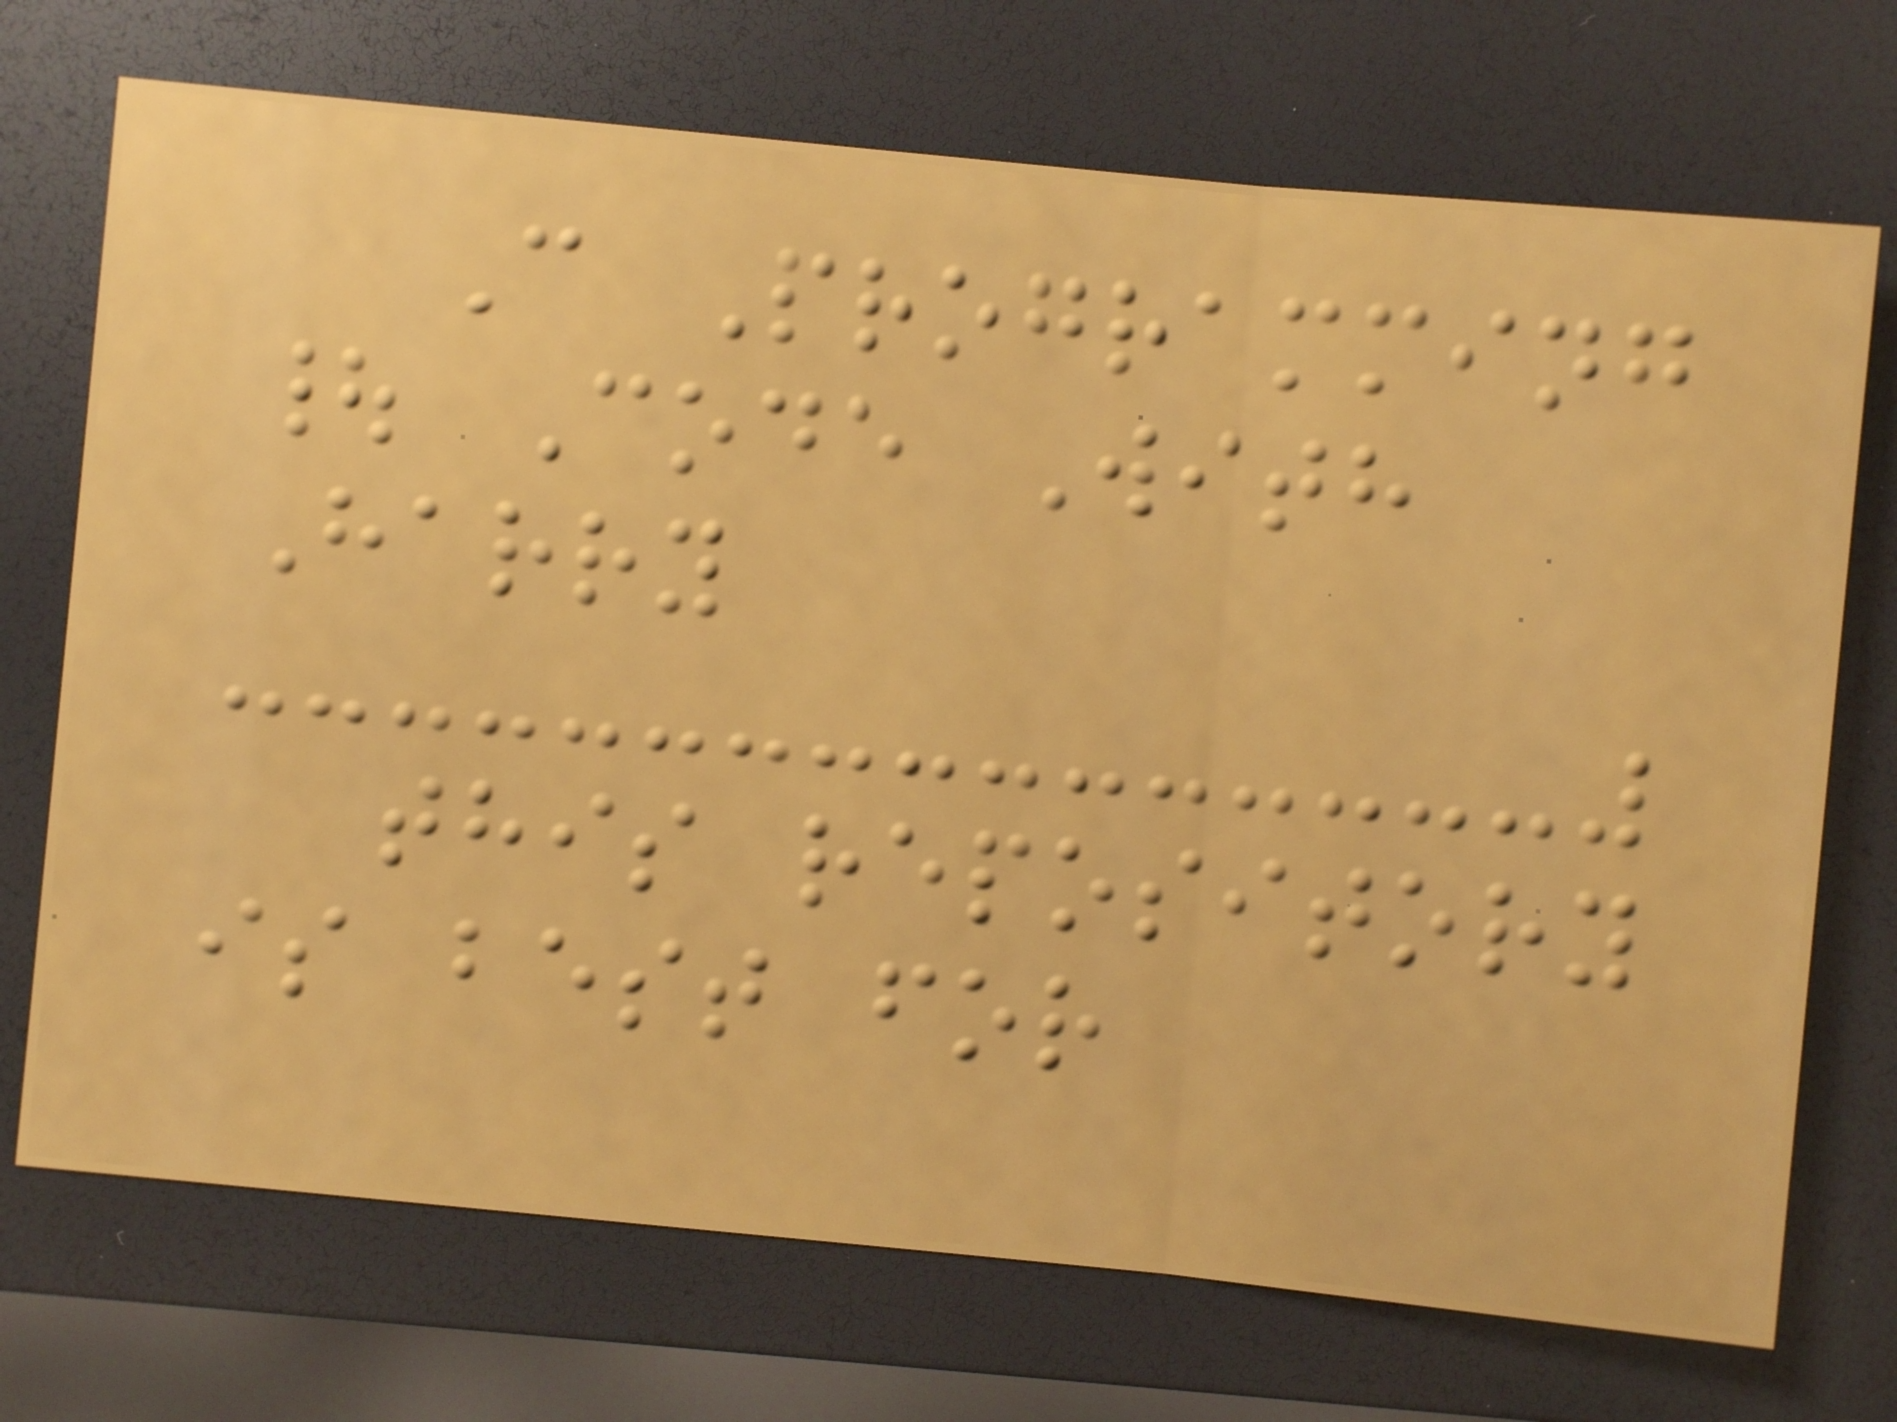C Programming
| Code With
Harry
this repository
is best for
